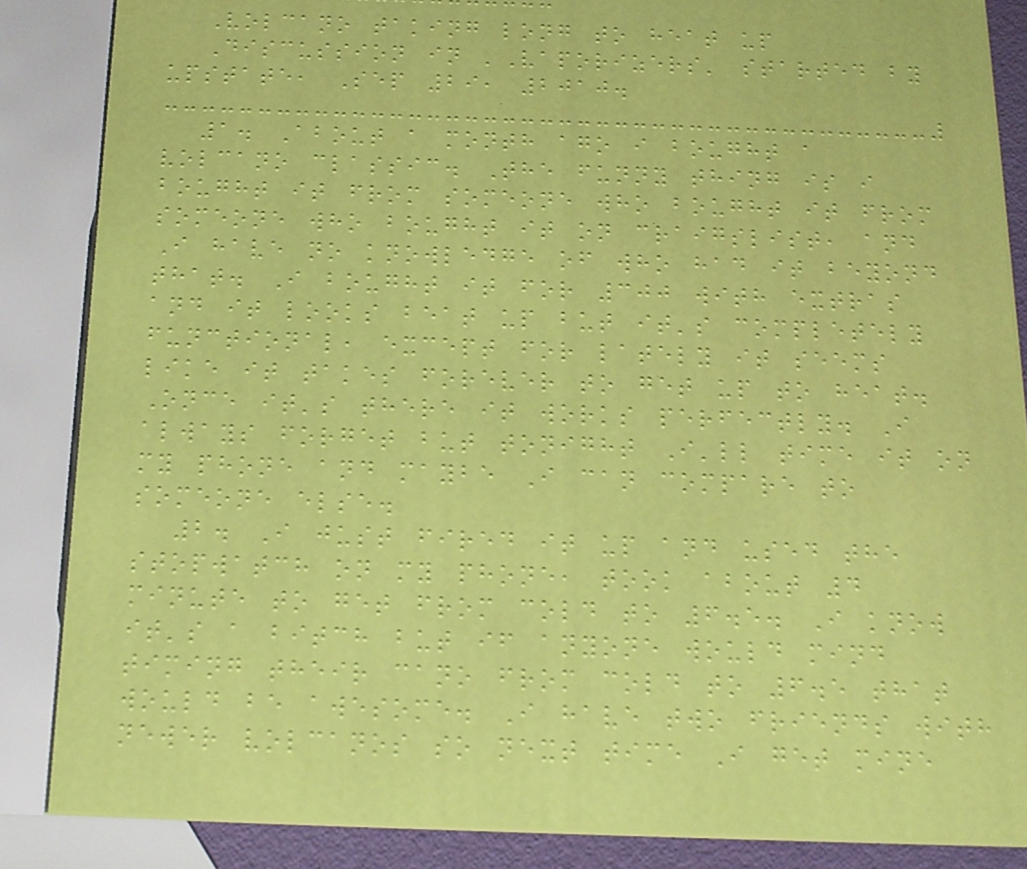Volcano taking long to heat up
Discussion in 'Vaporizers' started by
upstate, Sep 29, 2010.
1. About a month ago i bought a
volcano classic. The funny thing is i
bought it from someone who bought it from
someone who bought it on craigslist, and
I have no knowledge of who had it beyond
that. I bought it for 300 with extras
and it looks beat up but it's completely
functional, except for lately it seems
like it takes forever to get up to heat.
Once it's there it works perfectly. I
always forget but tonight I'll time it on
my phone and maybe I can compare to
someone else.
2. I just fired it up and used the
stopwatch on my phone, took about 4
minute to get from cold to 6.5. I know
it's a bitch but if anyone would mind
timing their cano from cold to 6.5 that
would be awesome. I have two friends with
newer volcanos so next time I get mine
